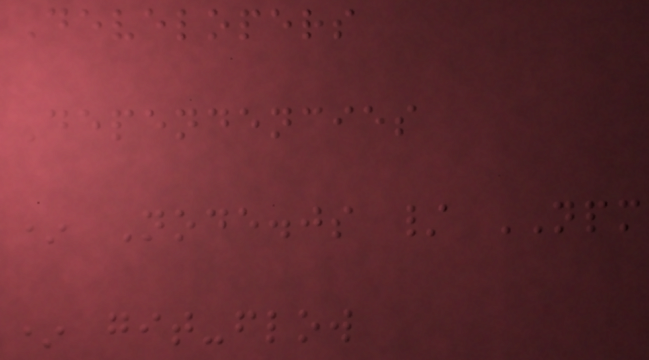Developers
Dependencies
* Node.js / NPM
* git-flow
